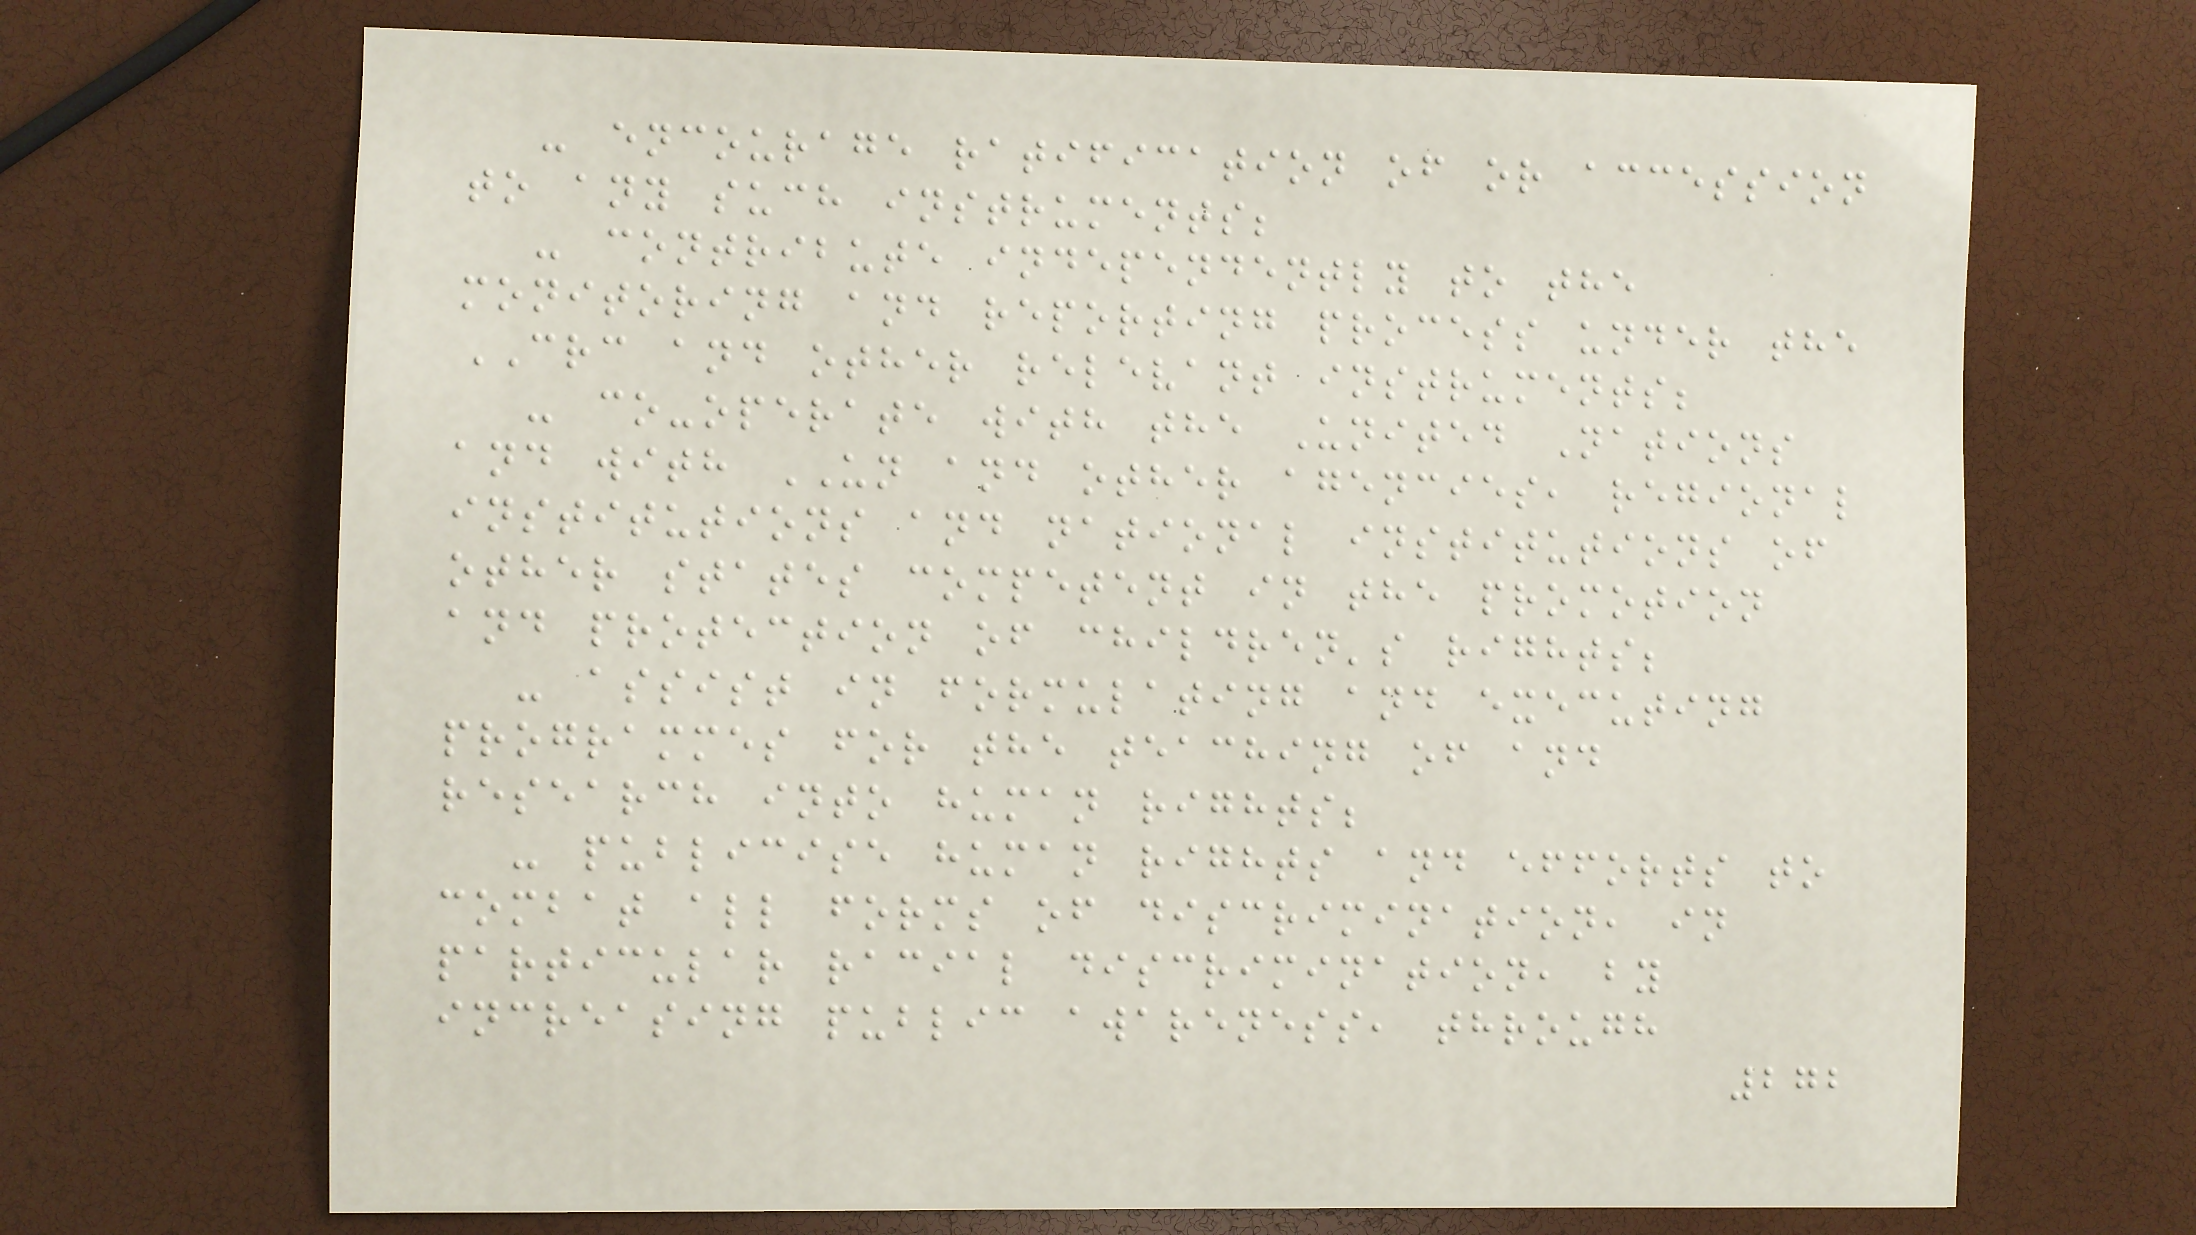- encourage ratification of or accession
to any such instruments;
- contribute independently to the
monitoring and reporting process under the
CRC and other relevant instruments;
- co-operate with the United Nations
and with UN and other agencies, regional
institutions and national institutions of
other states competent in the promotion
and protection of children's rights;
- assist in formulating and executing
programmes for the teaching of and
research into human rights;
- publicise human rights and efforts to
combat all forms of discrimination, in
particular racial discrimination, by
increasing public awareness, through
272
